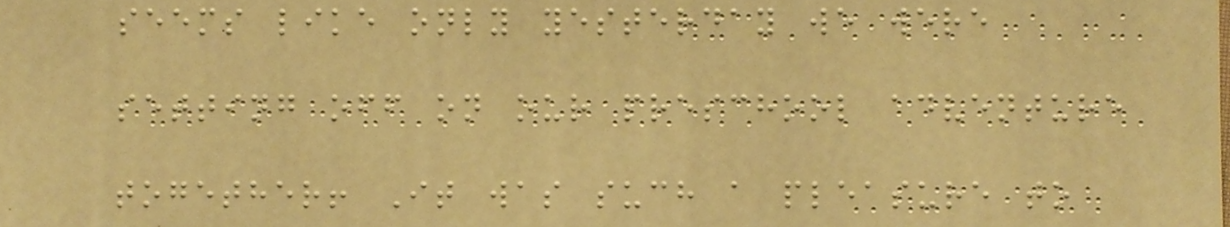seems like only yesterday we were
setting off on our preschool adventure
together! It was such a pleasure to
